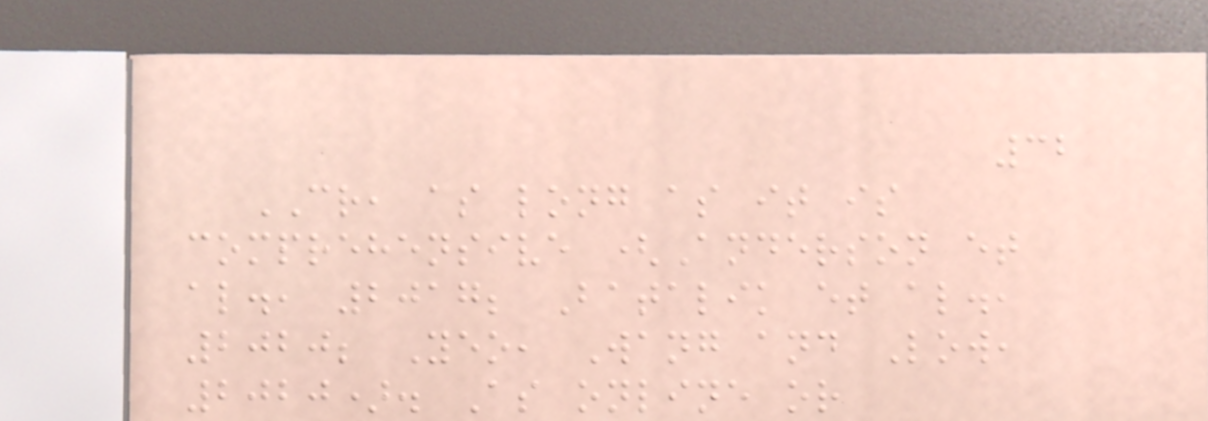32
CR, as long as it is
comprehensive (Anderson et
al., 2017; Batalik et al.,
2020; Yeo, Wang and Low,
2020). As online or
